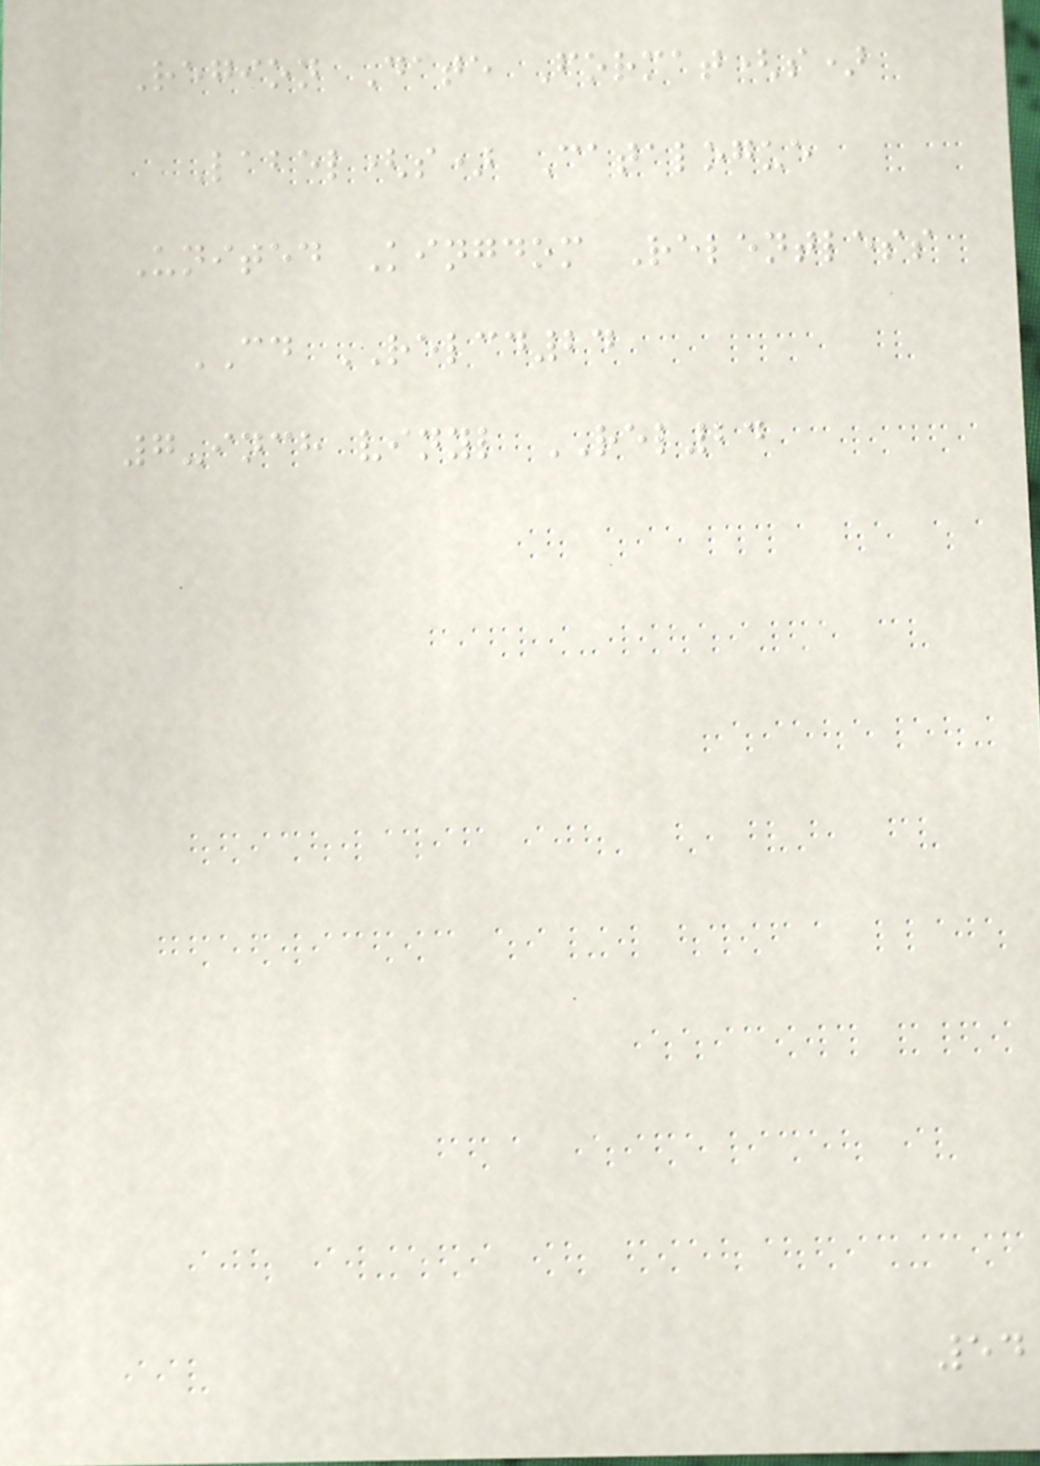Region Date Format(s)
Label(s) Catalogue
United Kingdom Relentless
CD RELCD24
7-inch vinyl REL24
54
